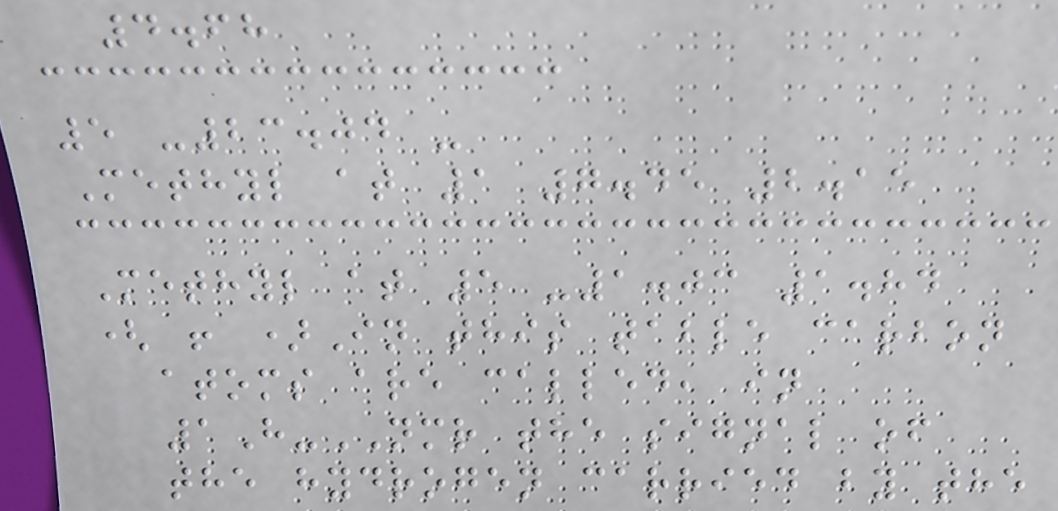4.68
5 -23.04 -
Methyl at 1 7.45 2.15
Methyl at 5 -1.03 1.84
( ! )In this table carbon
atoms are called, in
1H-NMR the signal of
the hydrogen carried by the
